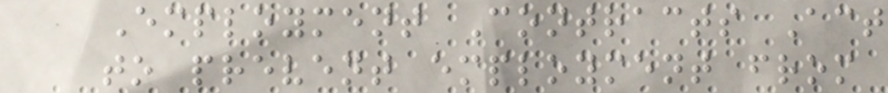Employment Contracts Act
to prevent employment from
